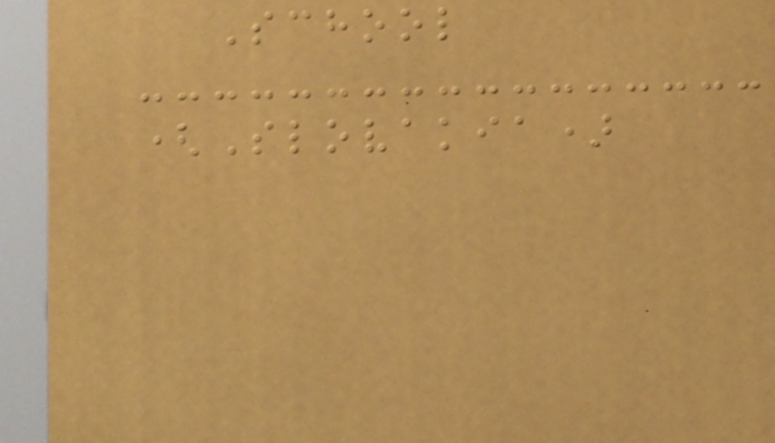School
(Slovakia)
